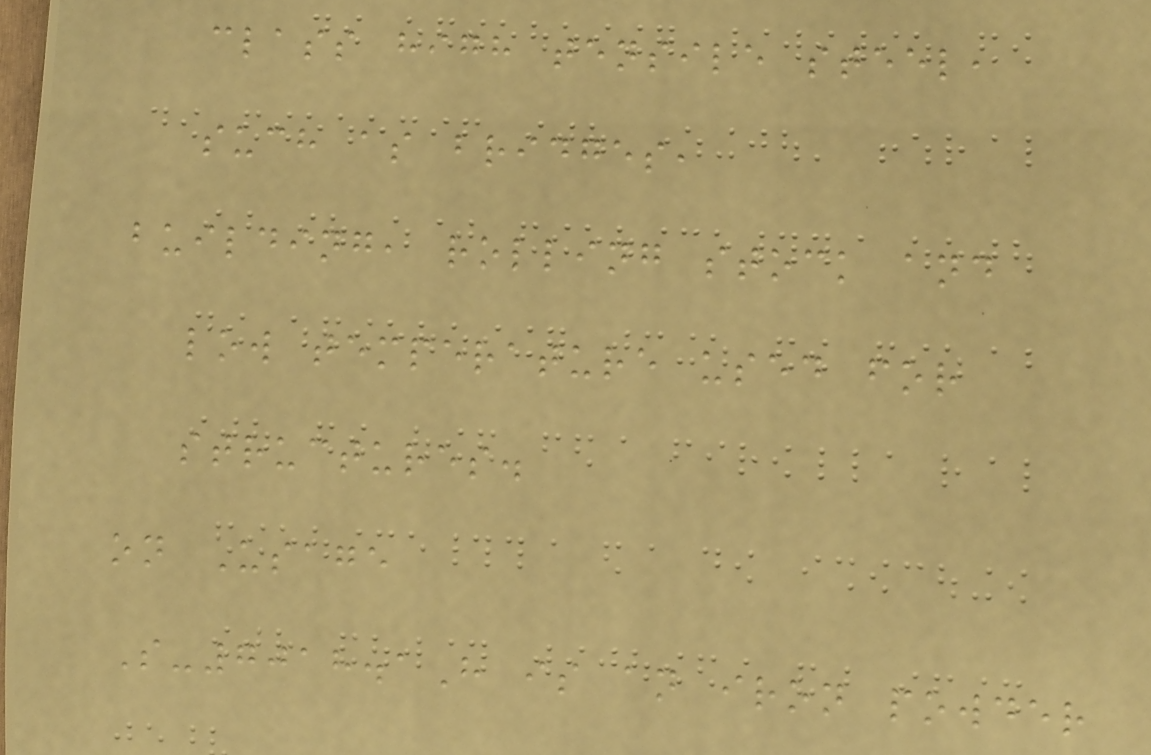class high tensile steel,
such as bridges,
building, rolling stock and
low temperature used for
structures.
on Usage
S-7018.1H is an iron powder
